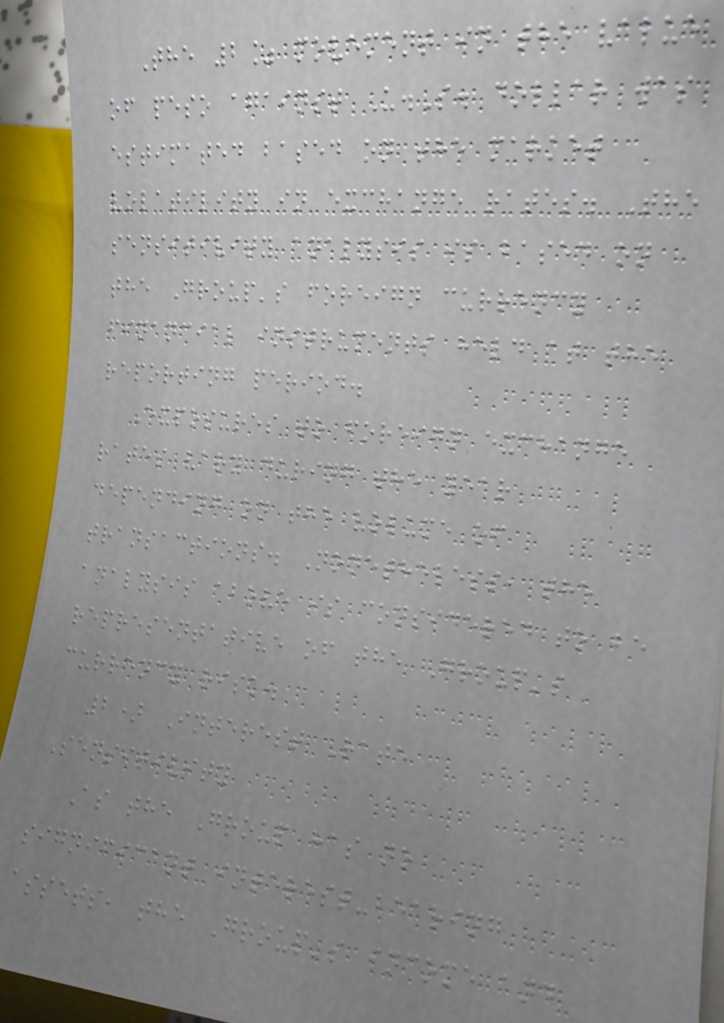The 2% movement in the value
of peso against U.S. dollar was
estimated based on the market
volatility in exchange rates. The
sensitivity analysis is based on
the Group's foreign currency
financial instruments held at the
reporting period.
Exposures to foreign exchange
rates vary during the year
depending on the volume of
transactions. Nonetheless, the
analysis above is considered to be
representative of the Group's
currency risk.
2) Interest Rate
Sensitivity
As the Group has no
significant interest-bearing
assets, the Group's income and
